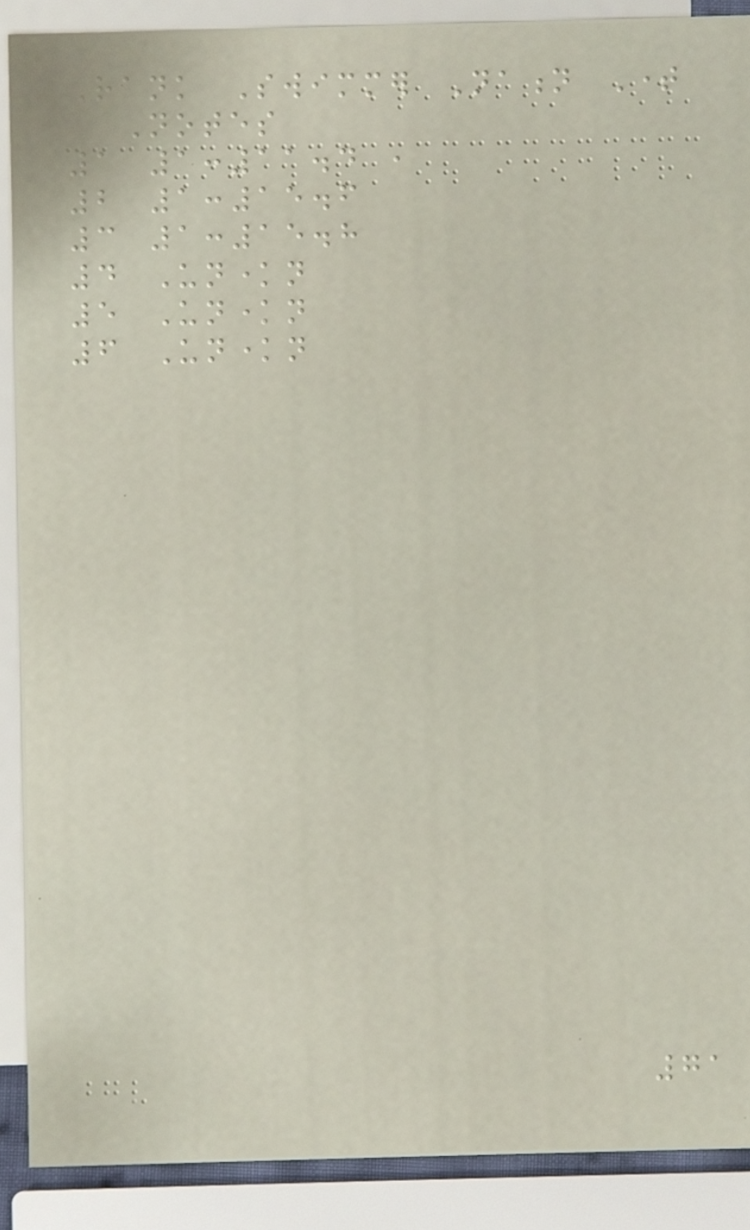Rank Swimmer Nation Time
Notes
1 1:11.4 ,
2 1:15.6
3 1:15.8
4 Unknown
5 Unknown
6 Unknown
71
